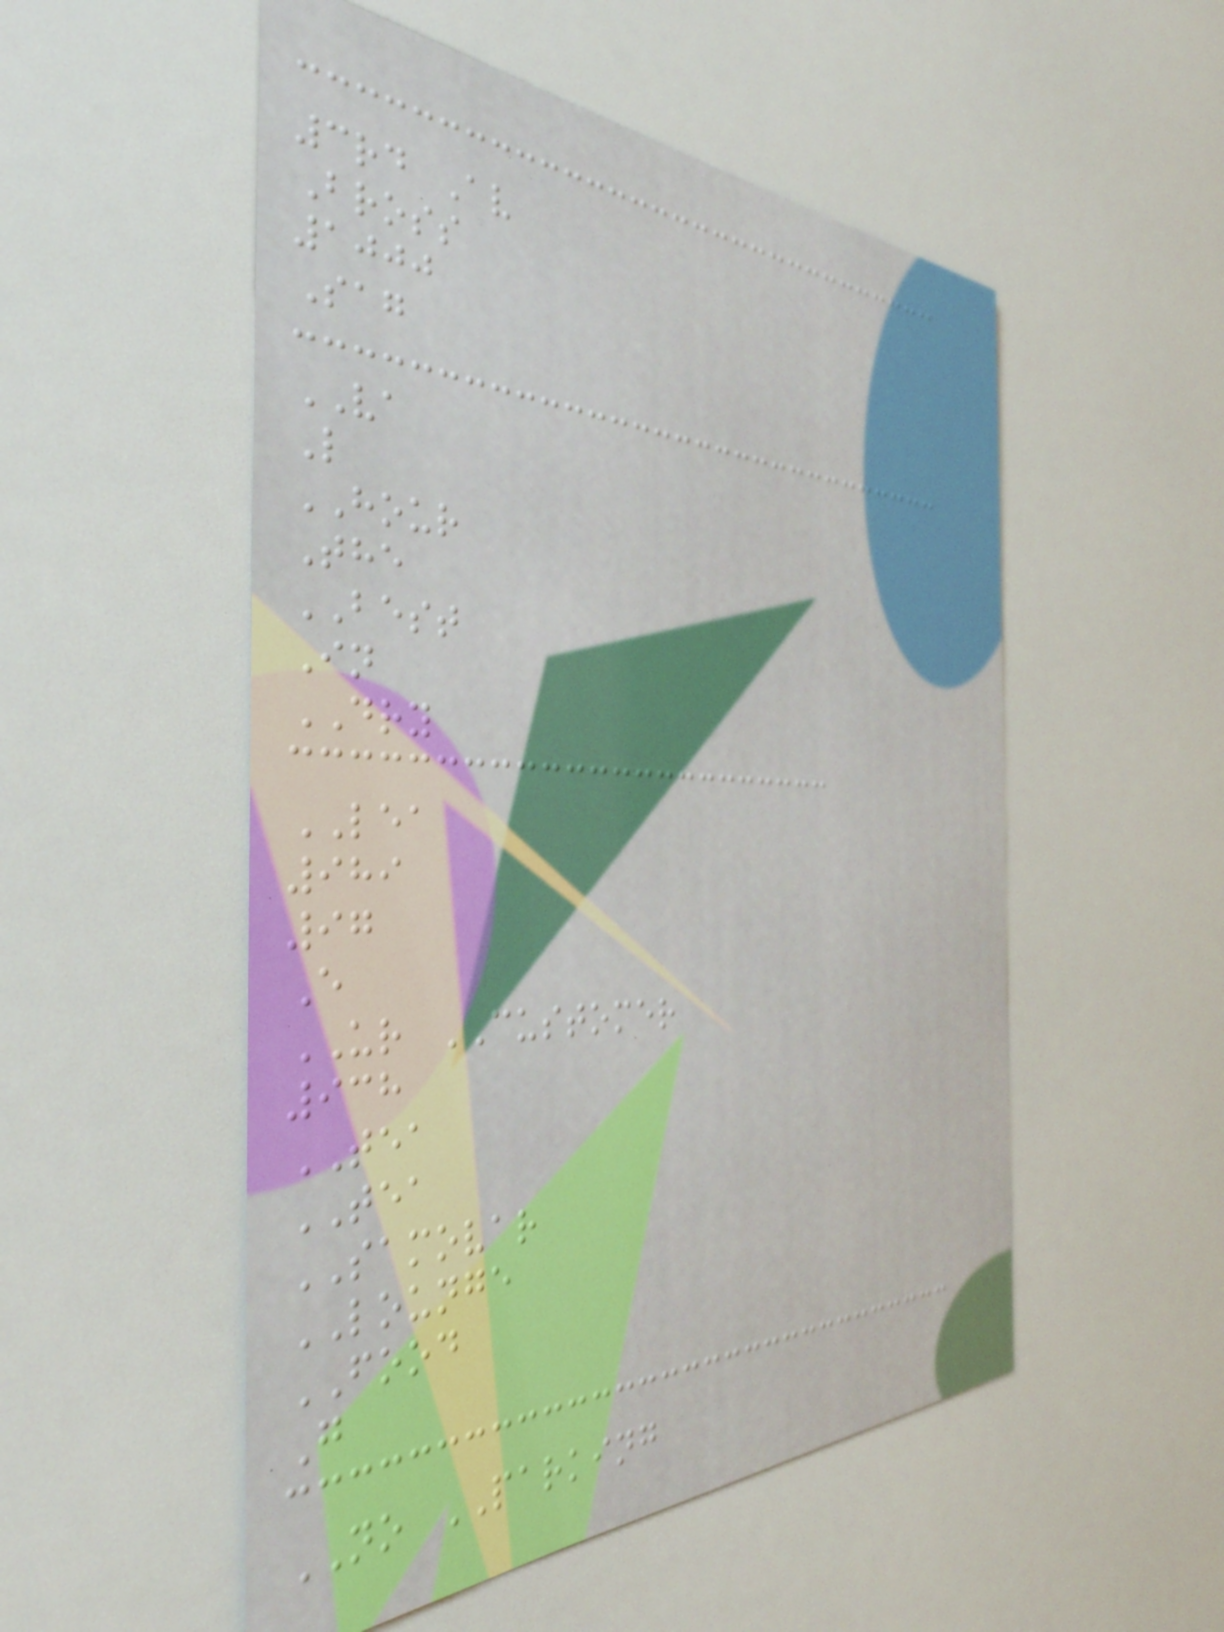3rd Av
Bross
1000
Sag
VA
L
HOUR
The
BEST
In
DRY
LEA
989
97
E
UR CUSTOMER
938
TEA
TEA
SAMOVAR
LOUNGE
FOOD
G
NO PARKING
